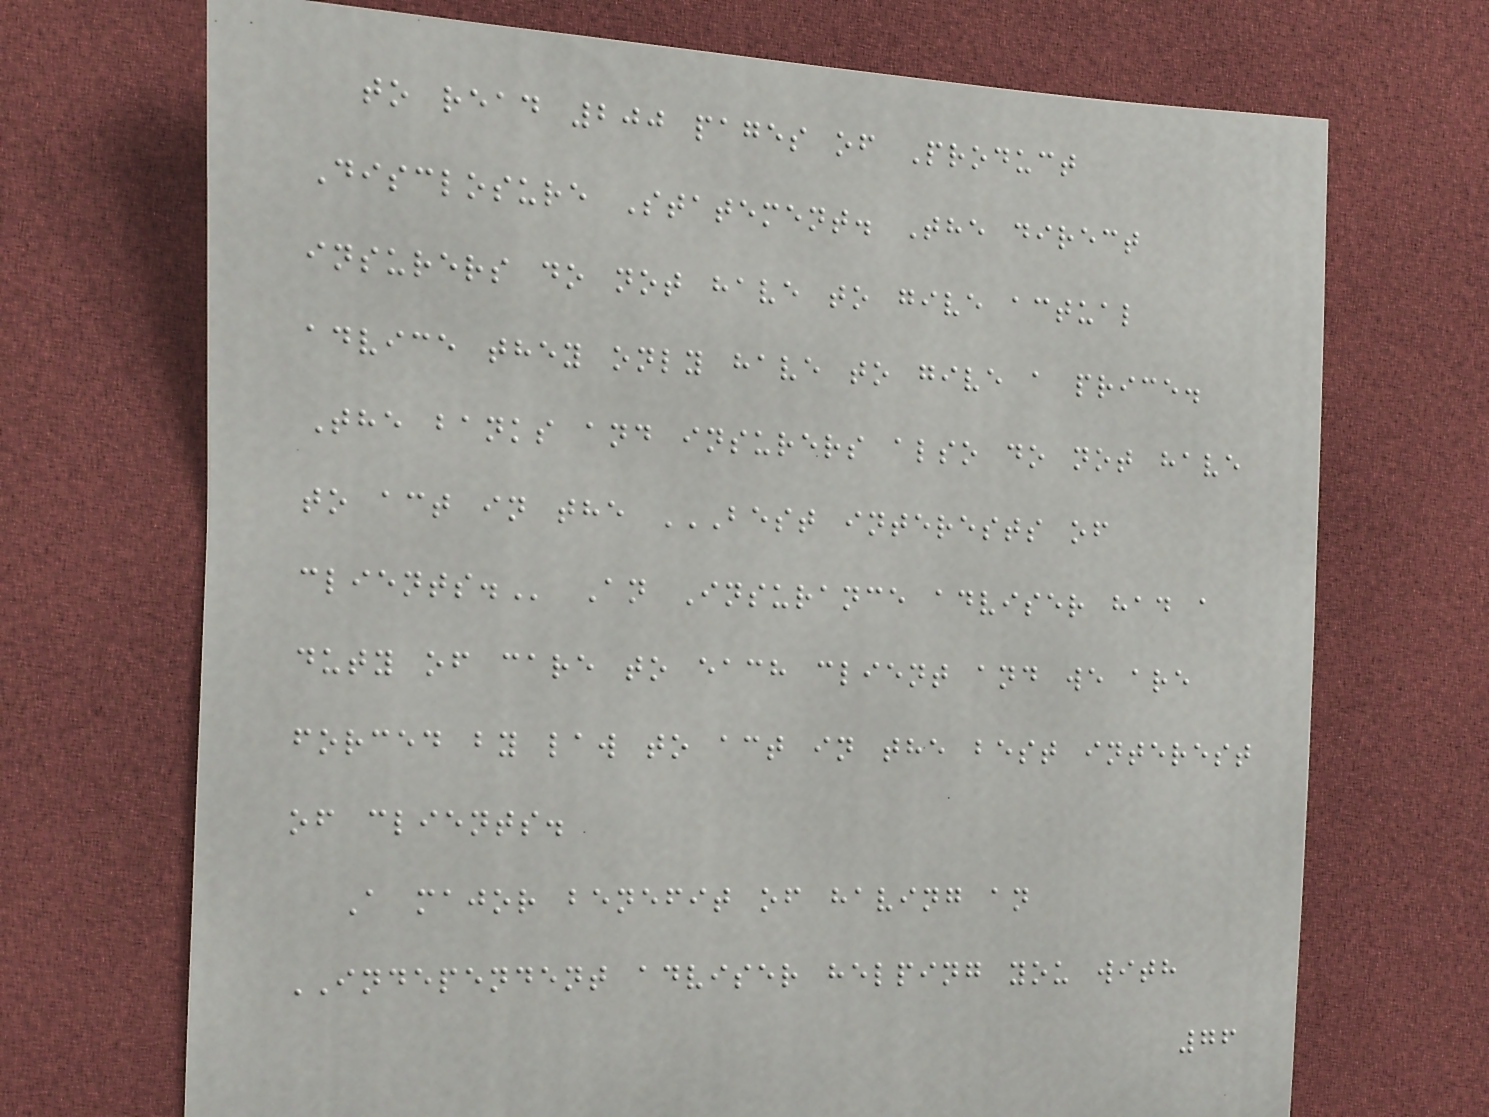to read 200 pages of Product
Disclosure Statement. The direct
insurers do not have to give actual
advice they only have to give a price.
The banks and insurers also do not have
to act in the BEST INTERESTS OF
CLIENTS. An Insurance adviser had a
duty of care to each client and we are
forced by law to act in the best interest
of clients.
A major benefit of having an
INDEPENDENT adviser helping you with
76
